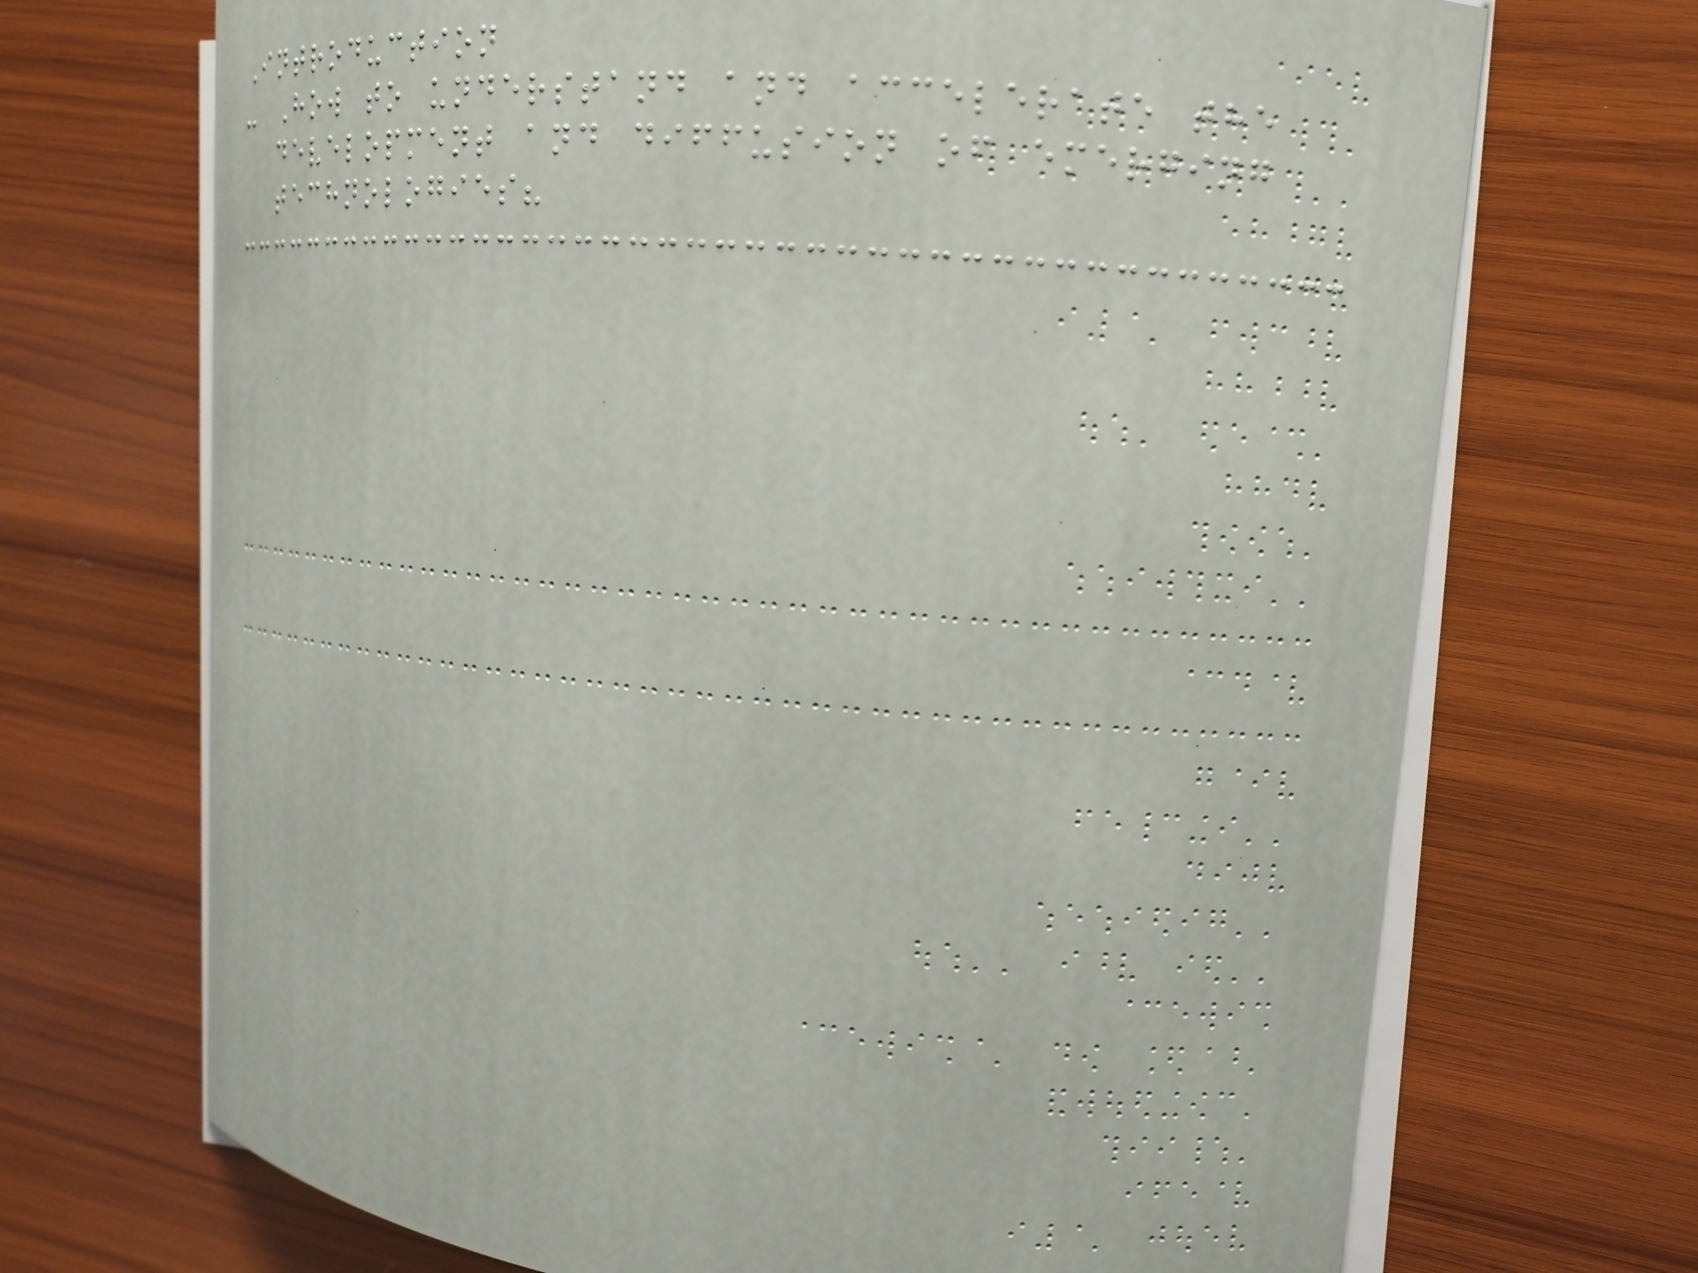Introduction
- How to understand and accelerate the
development and diffusion of emerging
technologies?
